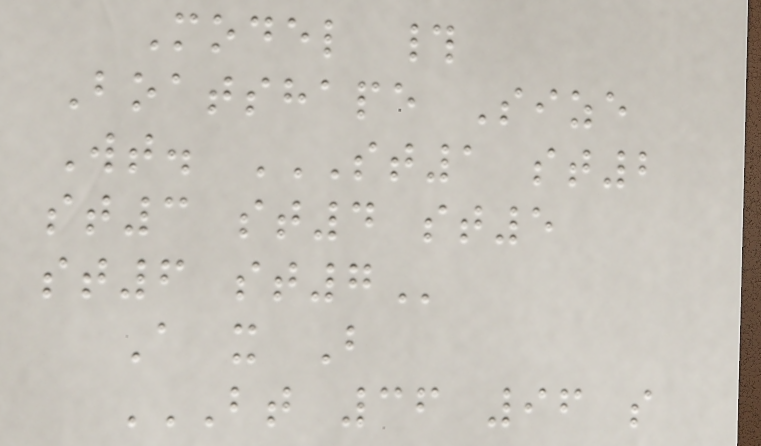Model #
Boatshape Size
Wt. ST1 ST2
ST3 ST4 ST5
ST6 ST7
A x B
BT 36 96 S
